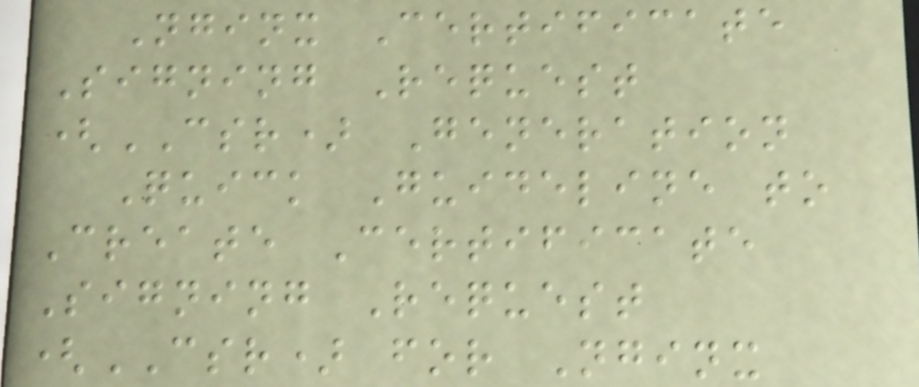Nginx Certificate
Signing Request
(CSR) Generation
Quick Guideline to
Create Certificate
Signing Request
(CSR) for Nginx
